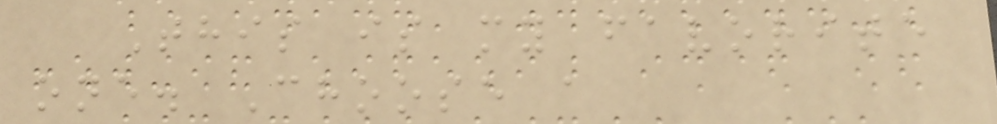This is my favorite
one. Choose a
